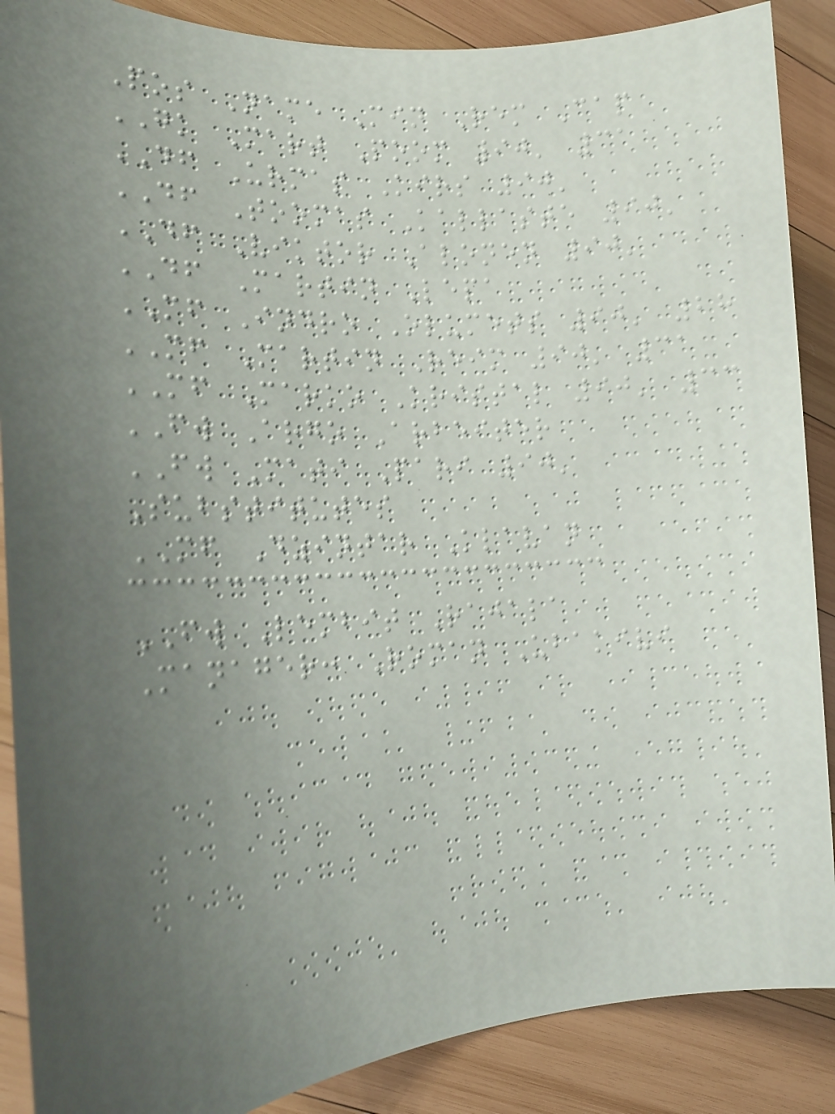Pos Name Min Rem Cap
GK Mart Poom 90' 31
DF Urmas Kirs 90'
DF Toomas Kallaste 90'
DF Viktor Alonen 90'
DF Martin Lepa
MF Indro Olumets 90' 28
MF Martin Reim 90' 31
MF Marko Kristal 90' 33
FW Argo Arbeiter
FW Mati Pari 90'
Substitutes
MF Dzintar Klavan
FW Lembit Rajala
Manager: Roman Ubakivi
